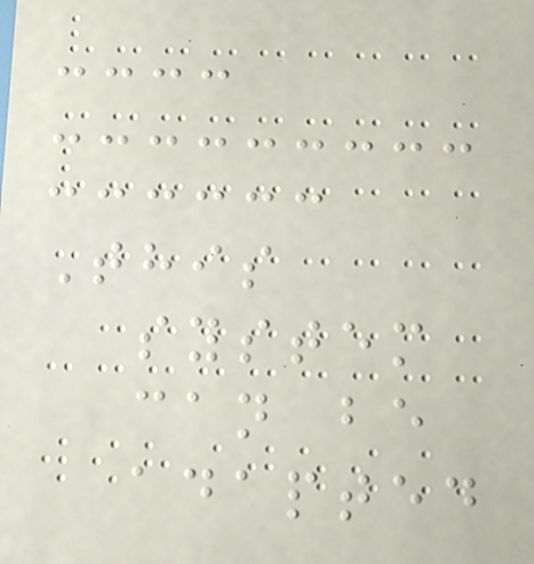This
system
can be
adapted
